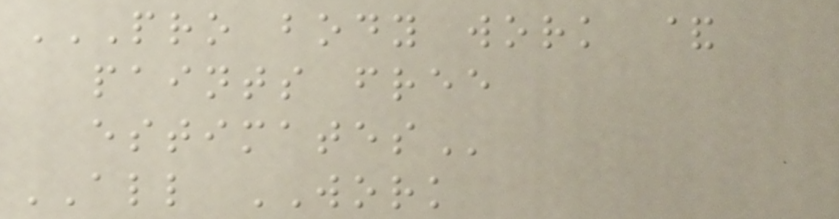PRO BODY WORK &
PAINTS FREE
ESTIMATES
ALL WORK
